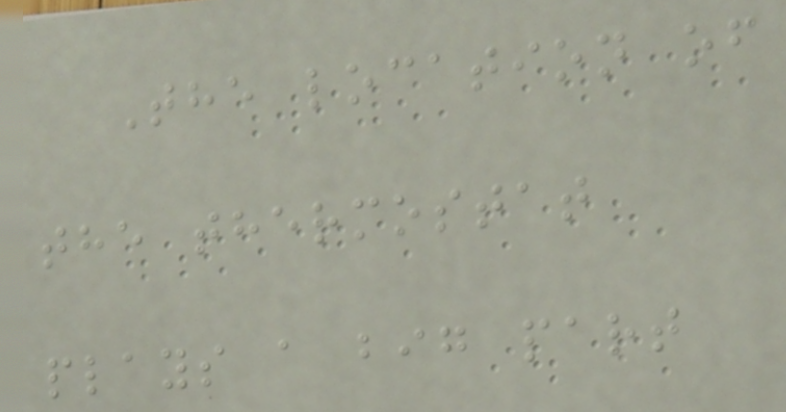The location of
the thermostat
plays a big part
